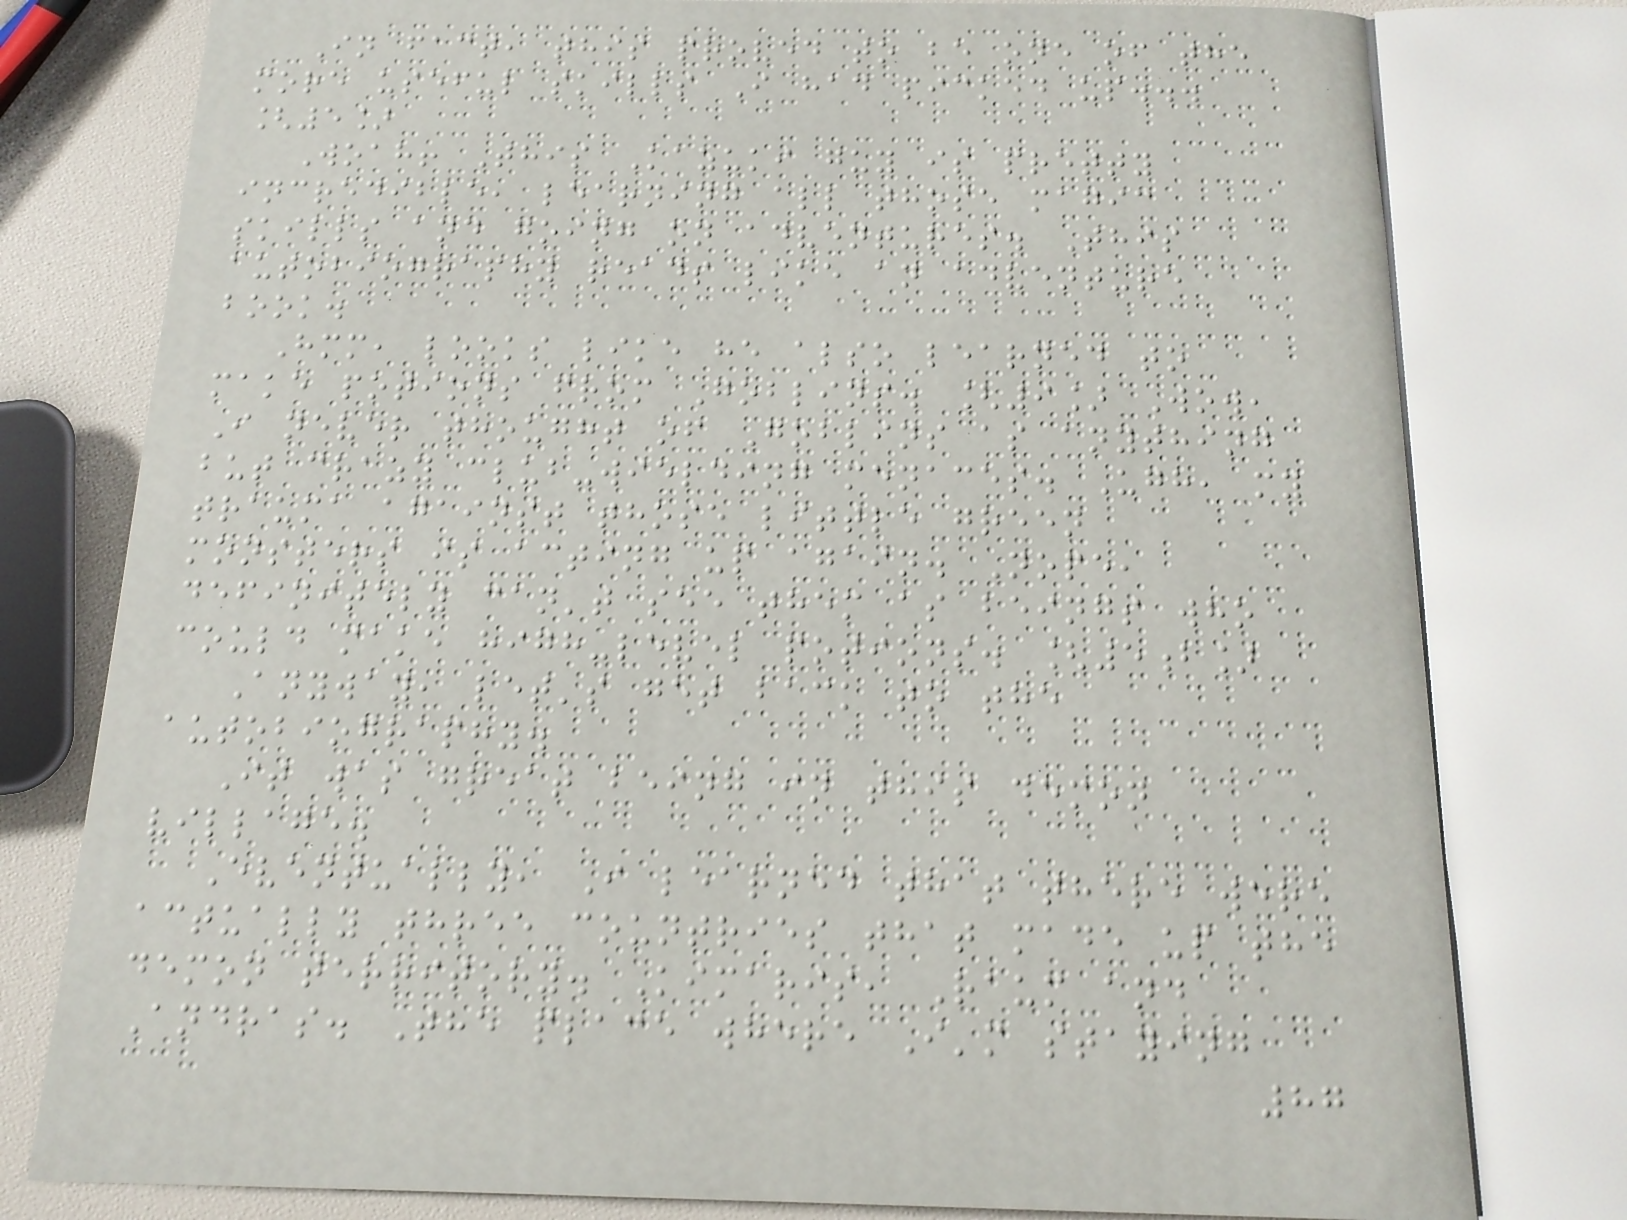In fact, this proved to be one of the
more useful skills I had picked up...
[5]
Woah! This Kazuki guy is pretty
incredible, learning all those magic
skills and going on adventures. This
autobiography reads like an adventure
book.
Hmm, looks like he also learned to
make potions from Goblins. [9] Wow,
I never thought of Goblins as anything
but crazy club-wielding menaces. Ugh, my
trauma against those little green
monsters is acting up again. Nope,
definitely can't see them as beings who
could make high-level potions. [5b]
Anyway, let's get back to the
autobiography.
It was great being in this demon
village.
Eventually, I learned that there were
actually three countries that made up the
demon territory. Kimaris, Raum and
Andras. The place where I'm staying
87
